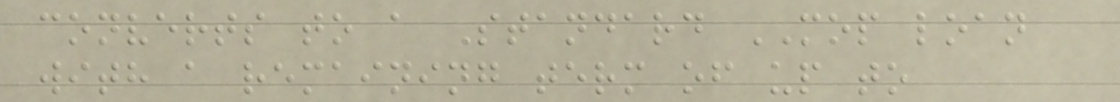converts to a Standard MOP loan
with a remaining term of up to
